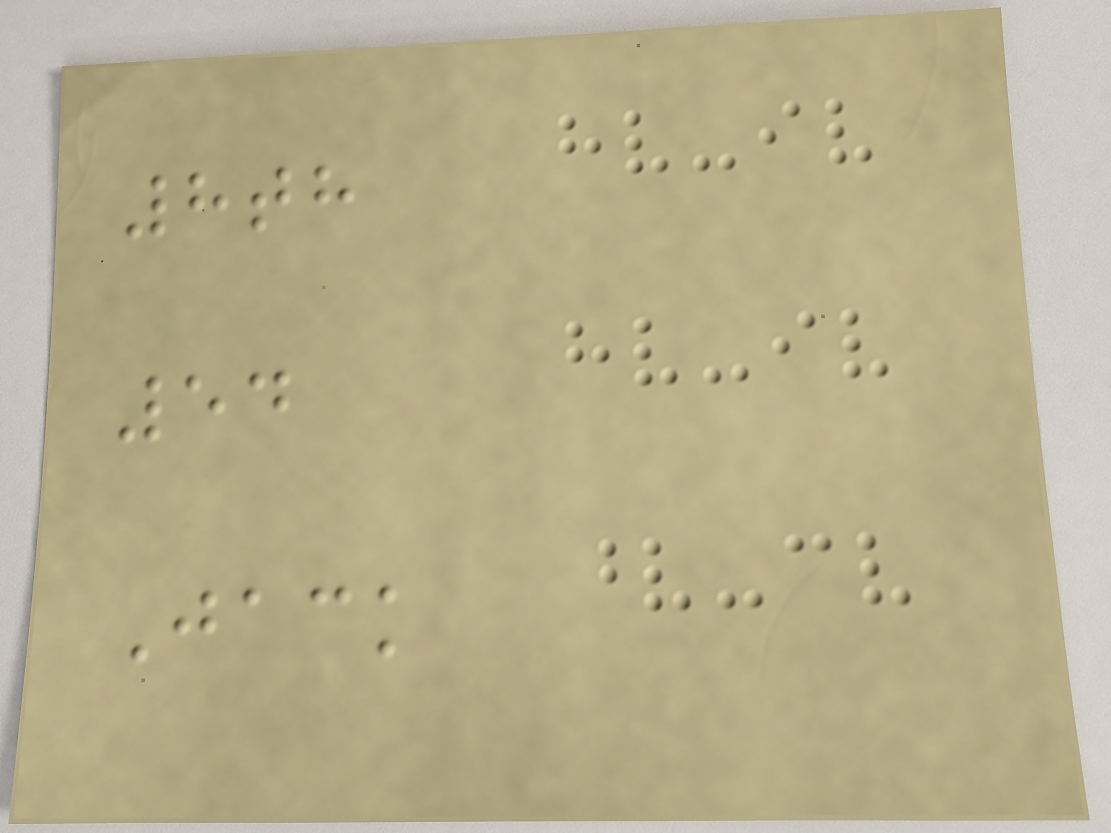8th
54
Jack
